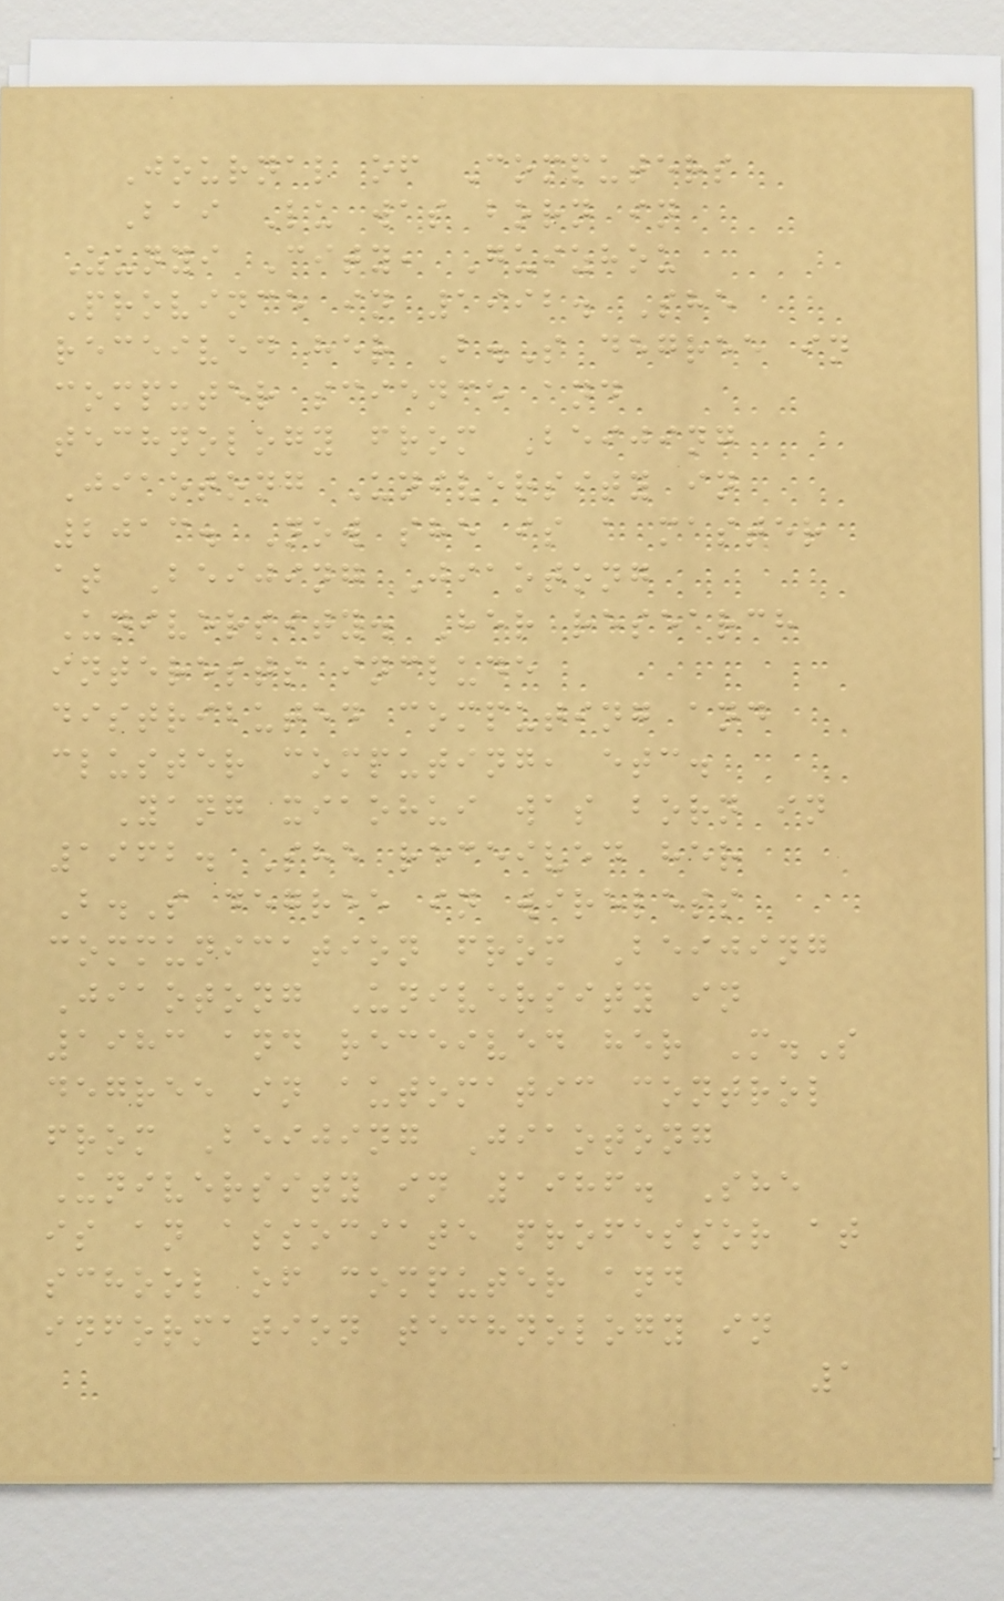Journal of Computers
Bai Lu was born in
Zunyi City, Guizhou
Province in 1992. She
received her B.S degree in
computer science and
technology from Beijing
Jiaotong University in
2013. Now she is a master
at Beijing Jiaotong
University. Her research
interests include
distributed computing and
cluster computing, etc.
Yang xiaohui was born in
1962. She received her
B.S degree in wireless
communication from Beijing
Jiaotong University in
1983 and received her M.S
degree in automatic control
from Beijing Jiaotong
University in 1986. She
is an associate professor at
school of computer and
information technology in
1
